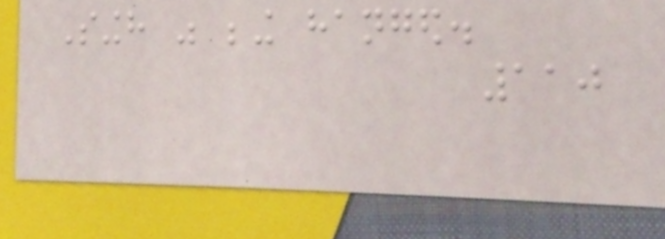Singh was being hanged.
110
